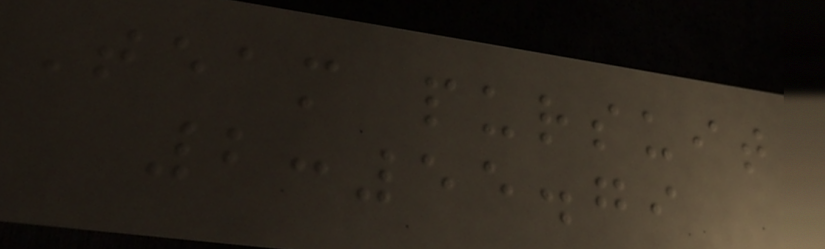Team pursuit
2:55.79
